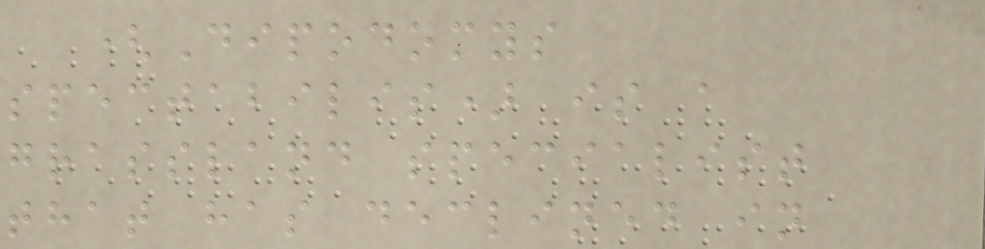(Dipodomys
spectabilis) is a
grassland specialist
that has declined in
